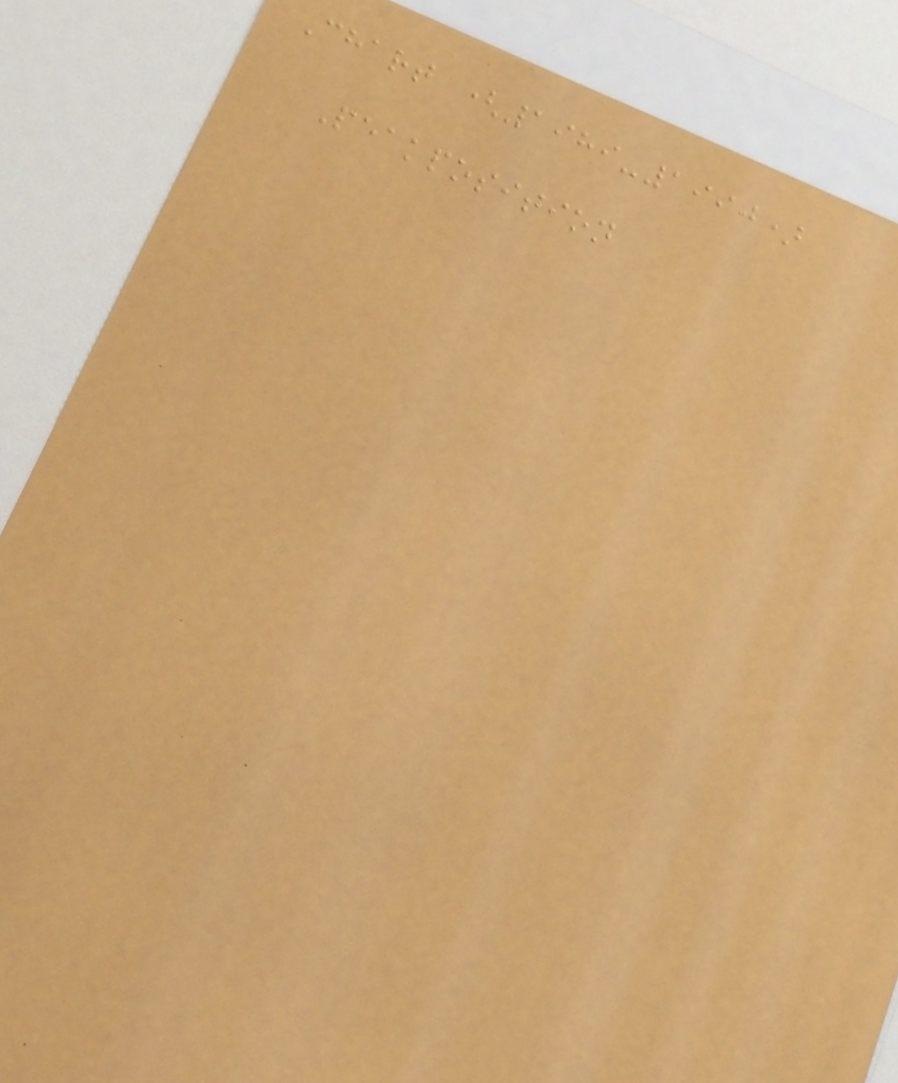Chart (1989-1990)
Peakposition
